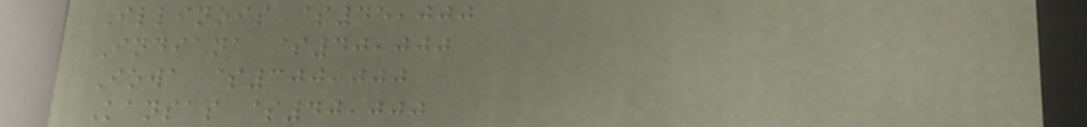Illinois $45,000
Indiana $40,000
Iowa $300,000
Kansas $40,000
